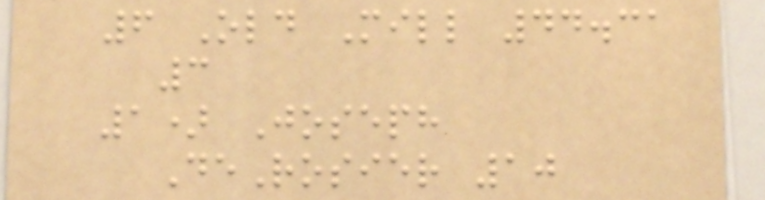6 Old Mill 44.31
3
1) Joseph
DeRosier 10
